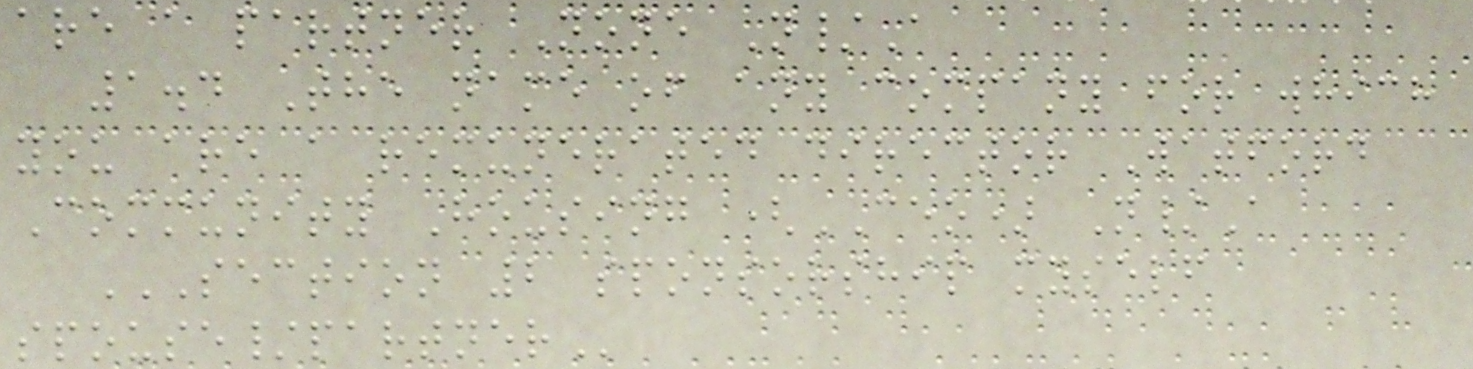are a partner None N/A
1.4 The name of any company for which
you are a remunerated director Watford
Community Housing (CEO) N/A
SECTION 2 SPONSORSHIP MYSELF
SPOUSE/PARTNER
